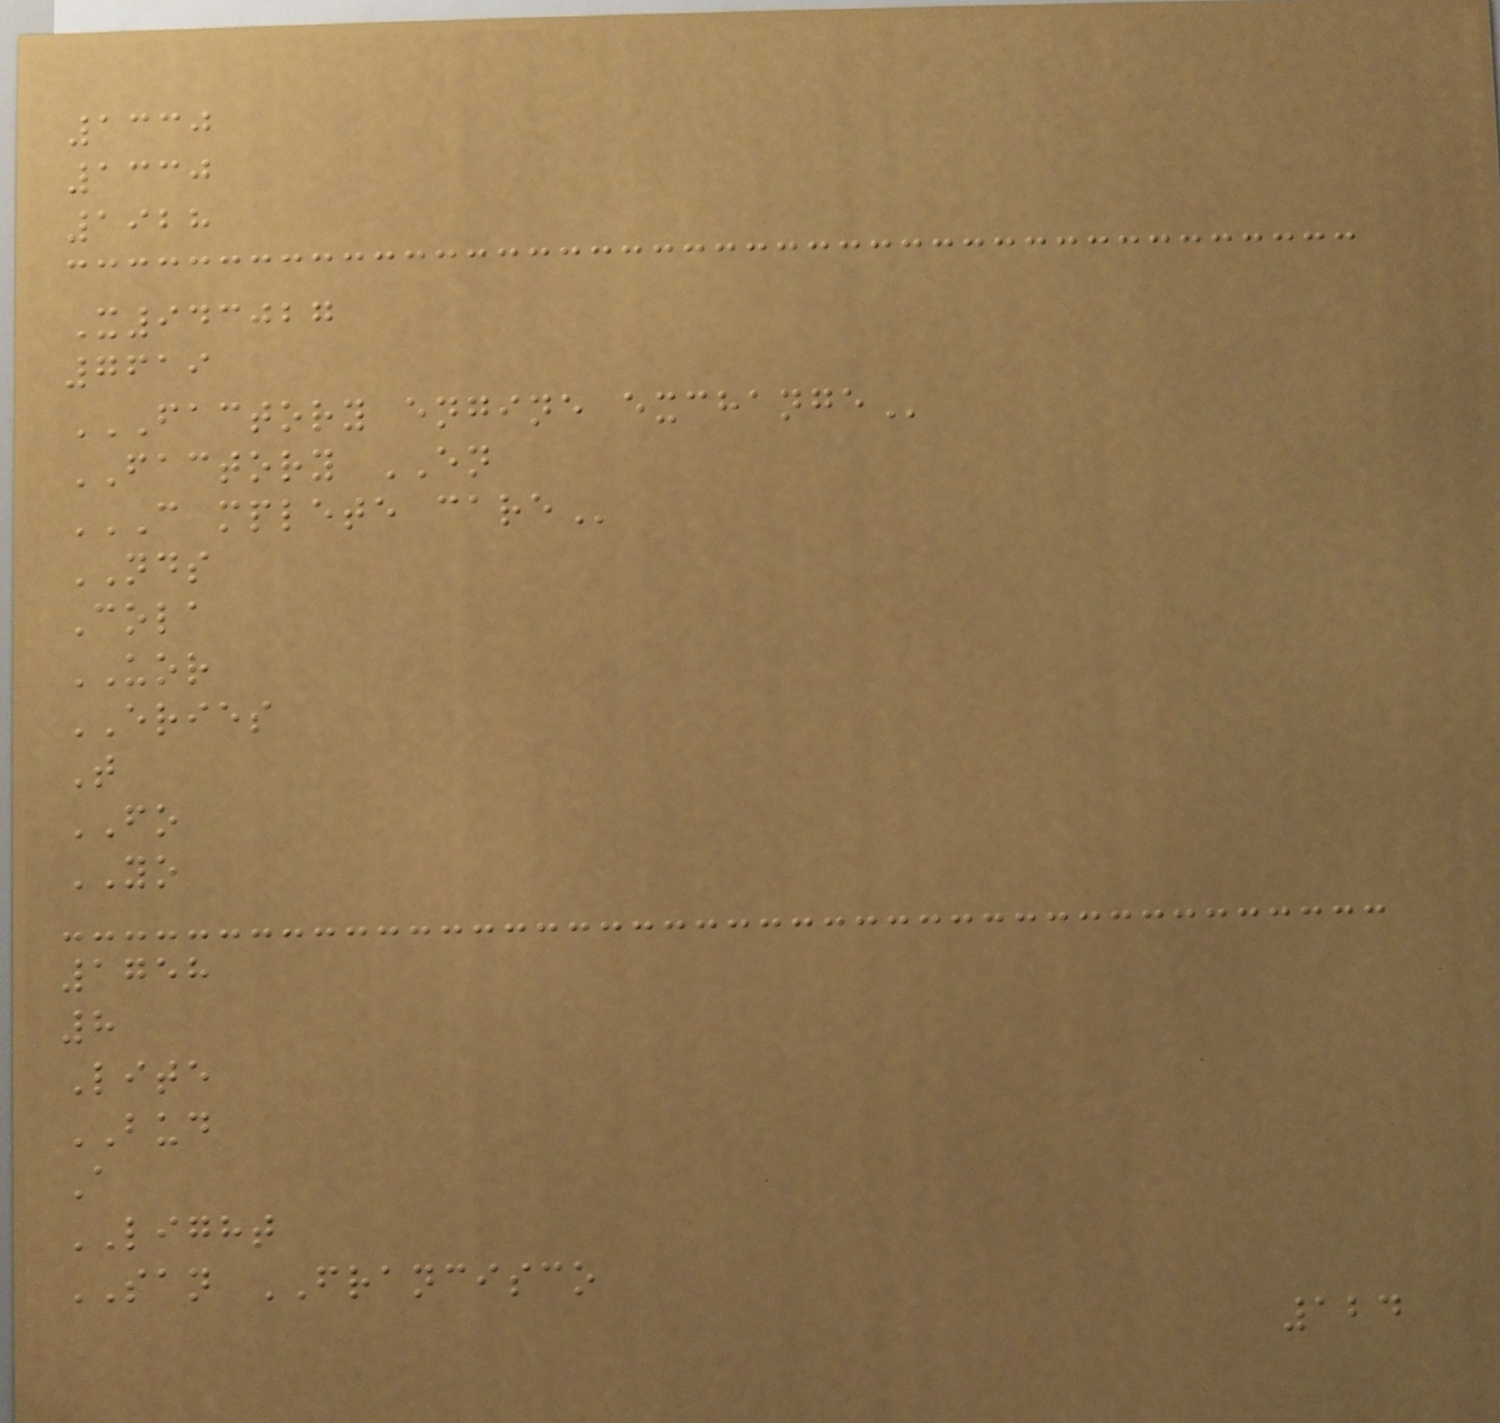1330
1330
1928
X943027
7619
FACTORY ENGINE EXCHANGE
FACTORY EN
C MPLETE CARE
NDS
Cola
UOR
ERIES
T
FO
YO
1758
8
Lite
BUD
A
LIGHT
SAN FRANCISCO
124
